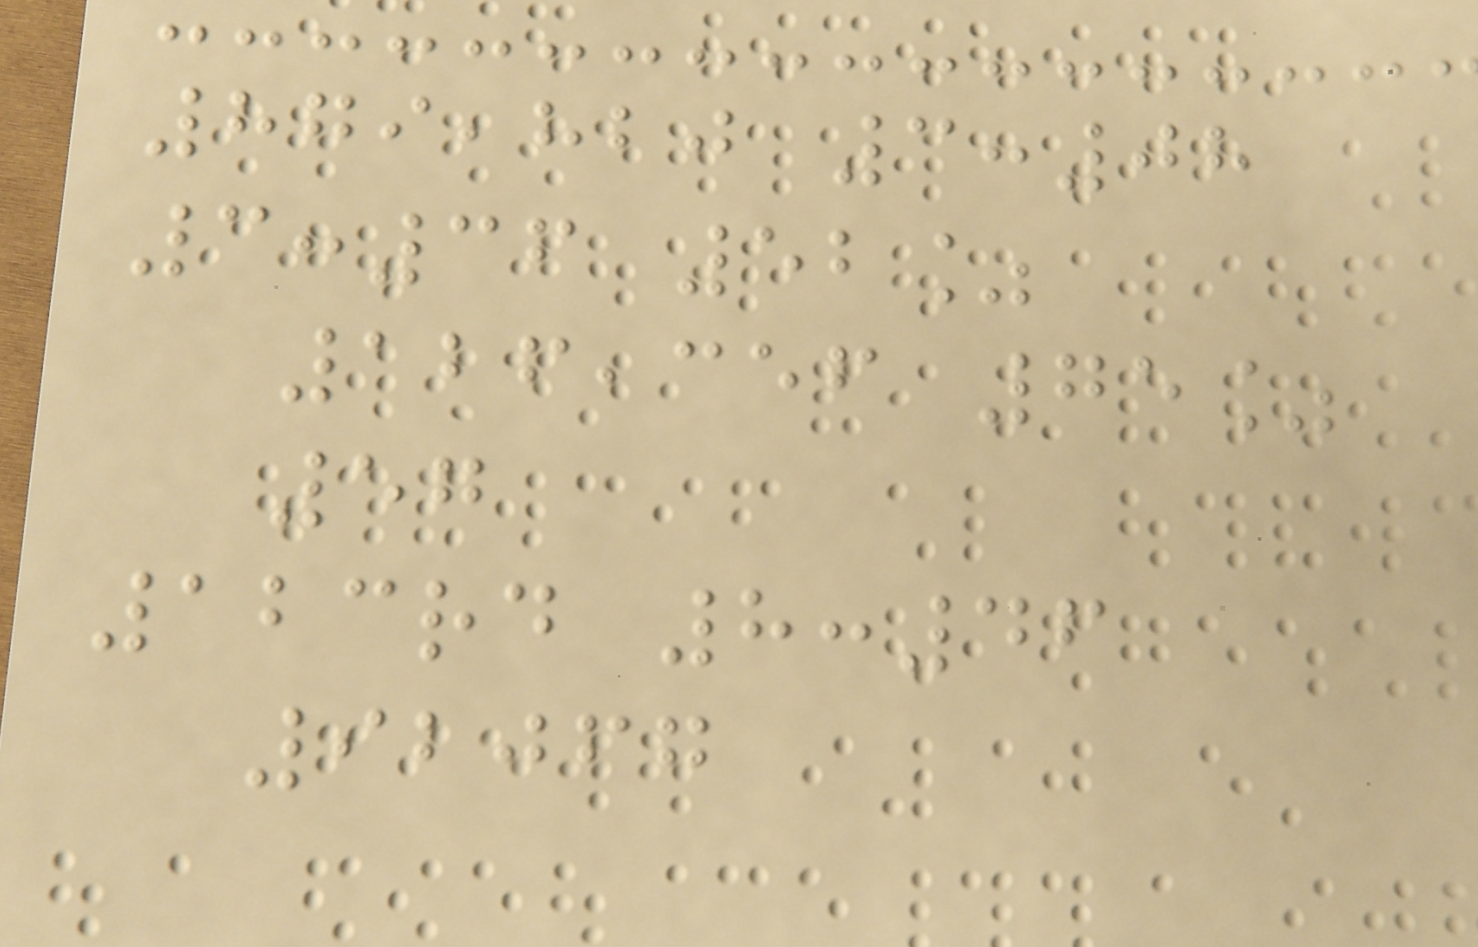879,820 3:08
3:36 52%
126,356 75%
57
123rd 8:46
92067
